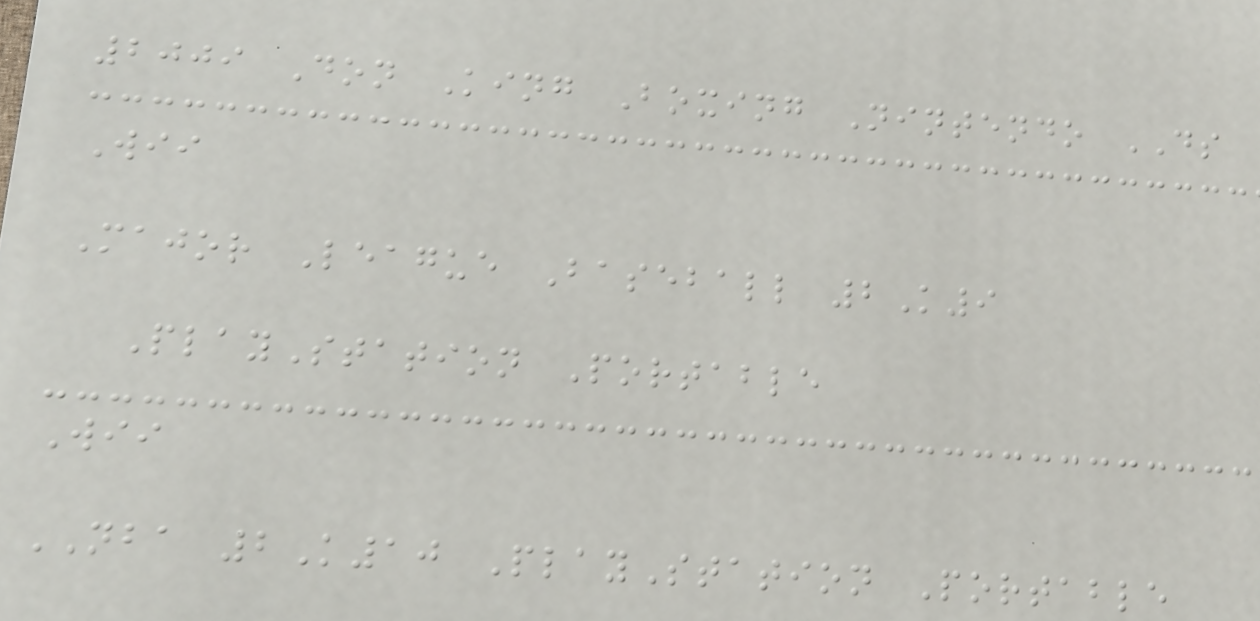2009 Don King Boxing Nintendo DS
Wii
Major League Baseball 2K9
PlayStation Portable
Wii
NBA 2K10 PlayStation Portable
